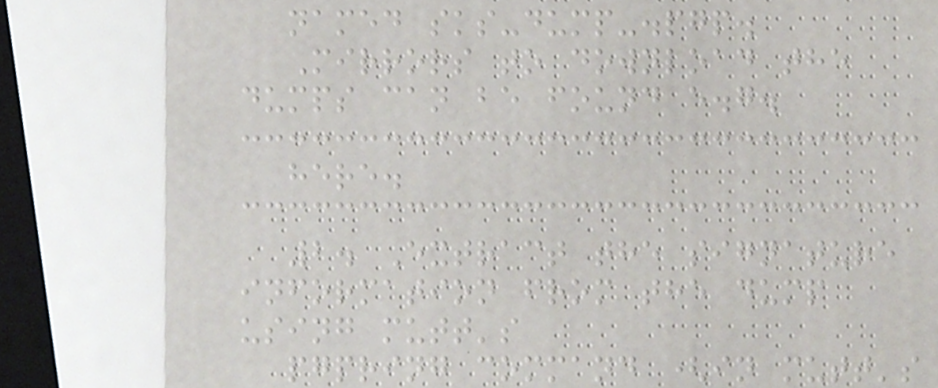named sks-dump-.pgp.
Mirrors to download the
dumps can be found e.g.
here.
2. Extract the signature
information from the dump
using mutt's
pgpring command (in mutt's
